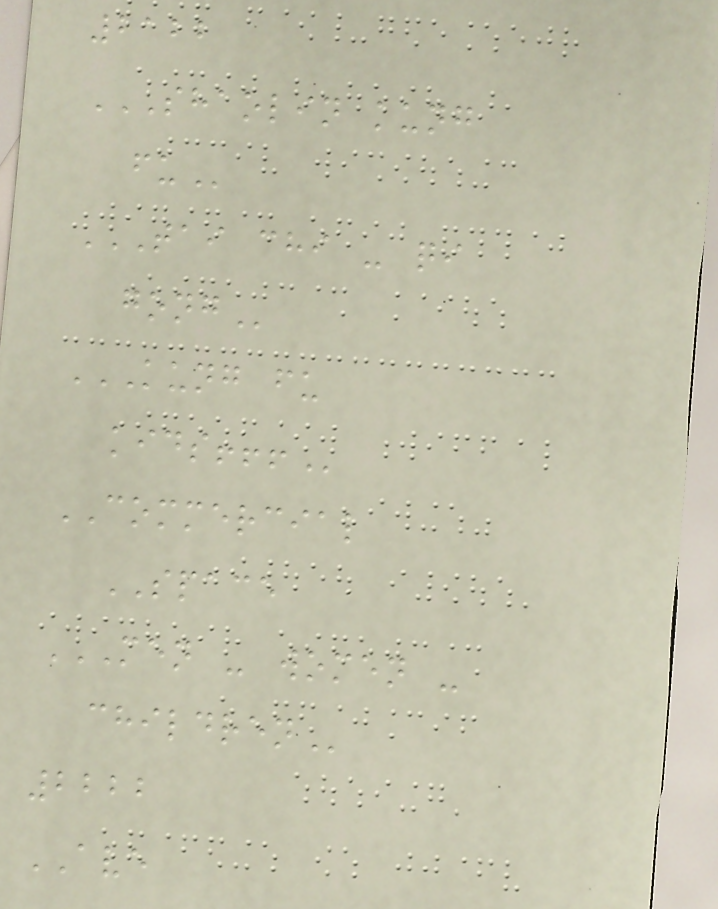2122
SHAOLIN KUNG
FU
TAI CHI - QI
GONG
KUNG FU
KIDS!!!
COMMERCIAL
SPACE
MEN - WOMEN -
CHILDREN
2222
AVE
